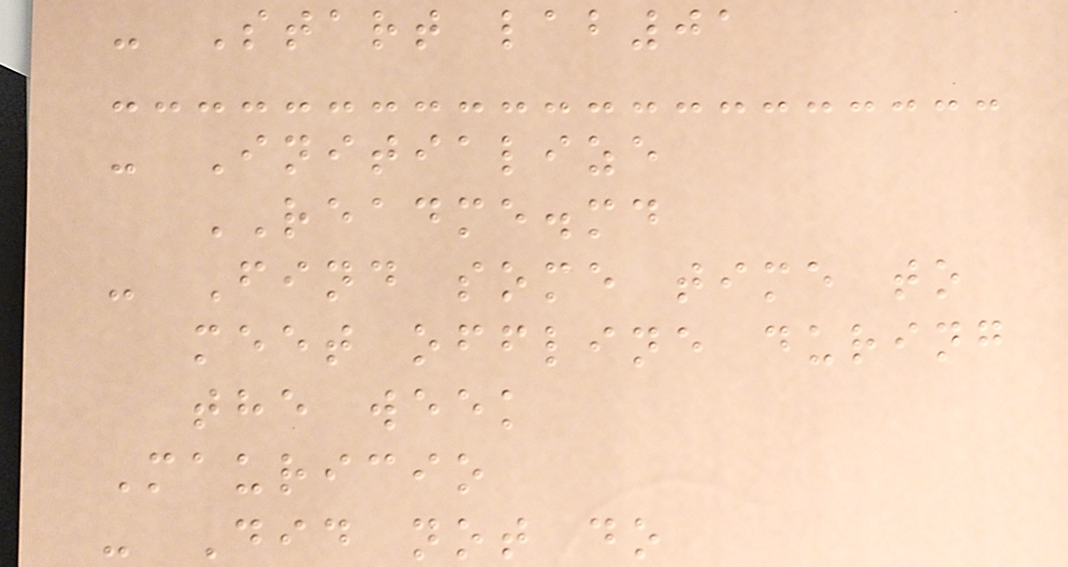- Start lab01
- Initialize
README.md
- Find some time to
meet offline during
the week
Mauricio
- Did not do
